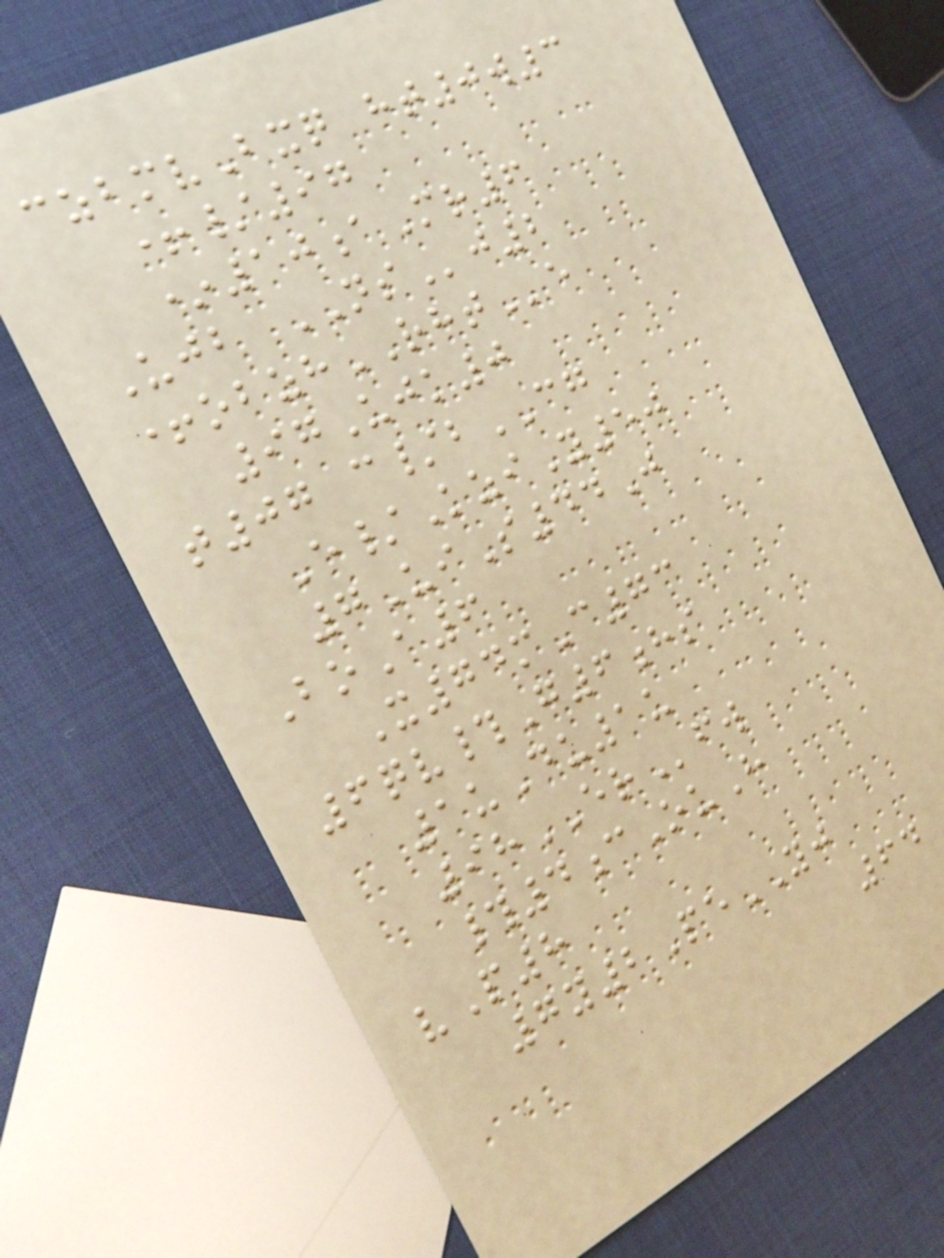czbmvBxq ht0w3
+/97
*10aMr6
Ujb NSj2
+obzhRHTe
97Ujk0
t07 c/bCG
E/KziY50
7UiS44J
BoA6
X74mC73
6qv#G6hs
1uDu1u
98ERfw
#4cOuH
vP8
7y2PeYJ
64
